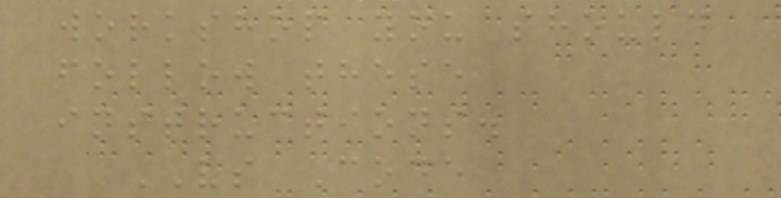workshop you should
follow these
instructions.
VS Code
